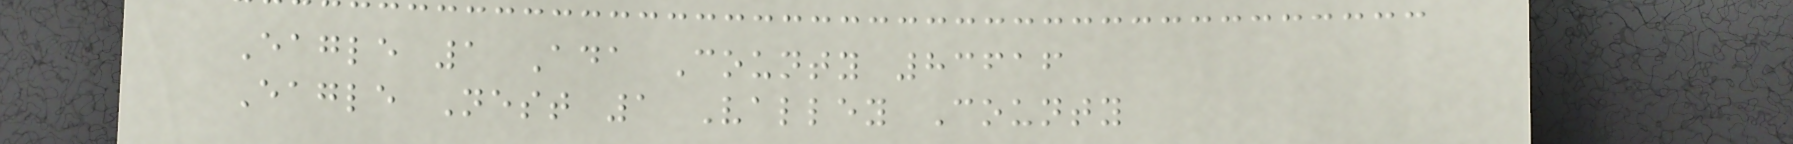Eagle 1 Ada County 83616
Eagle Nest 1 Valley County
